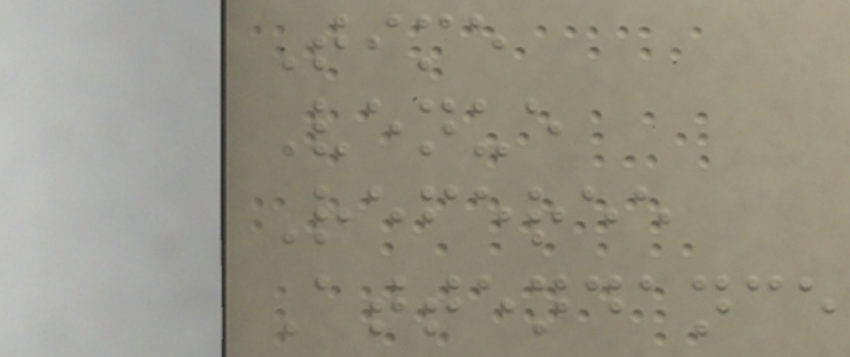Time
Venue
Referee
Attendance
